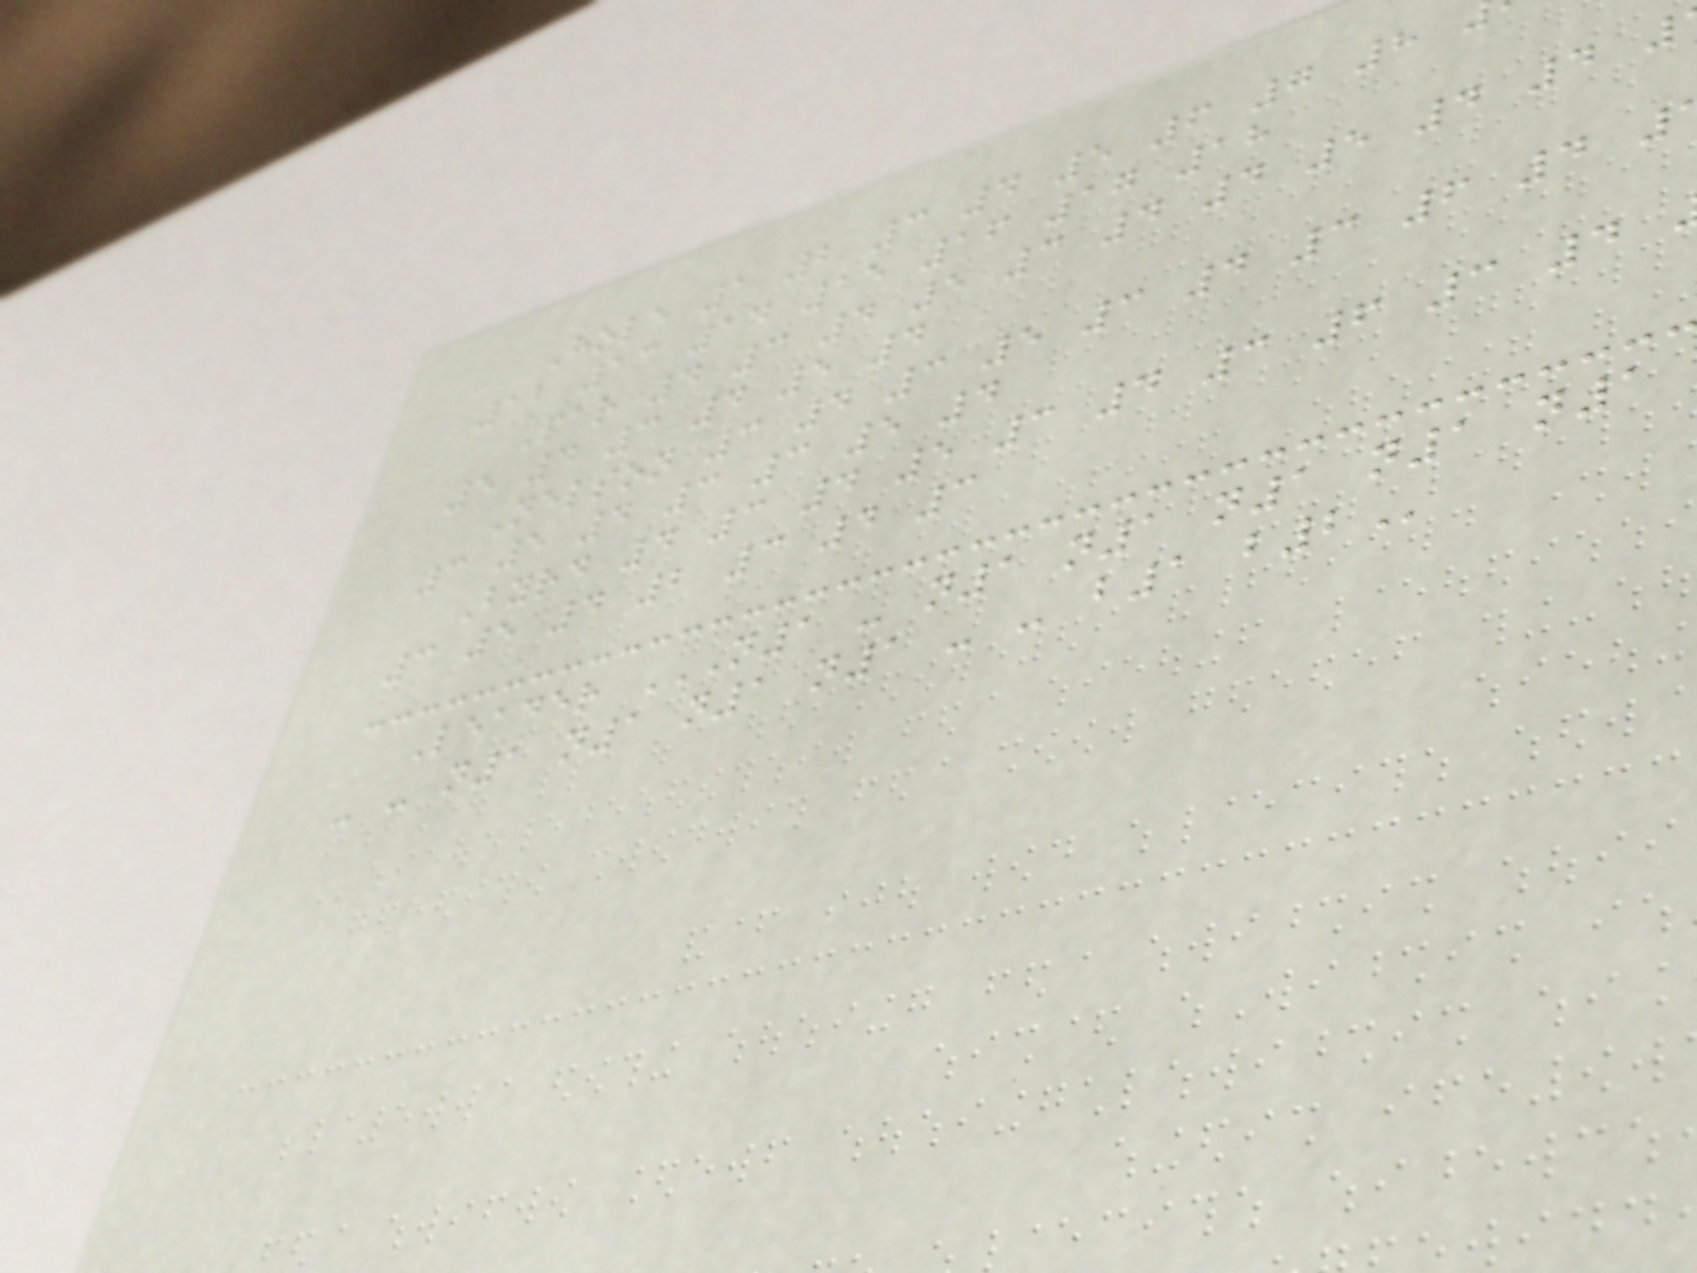Hole 1 2 3 4 5 6 7 8
12 13 14 15 16 17 18
Par 4 3 4 5 3 4 4 5 4 4
5 4 3 4 5 4
Nelson 3 4 3 5 3 4 3 6 4
3 5 4 3 3 5 4
Byrd 4 3 4 5 3 4 3 6 3 4
3 5 4 2 3 4 3
- - n1 n1 n1 n1 - - b1
